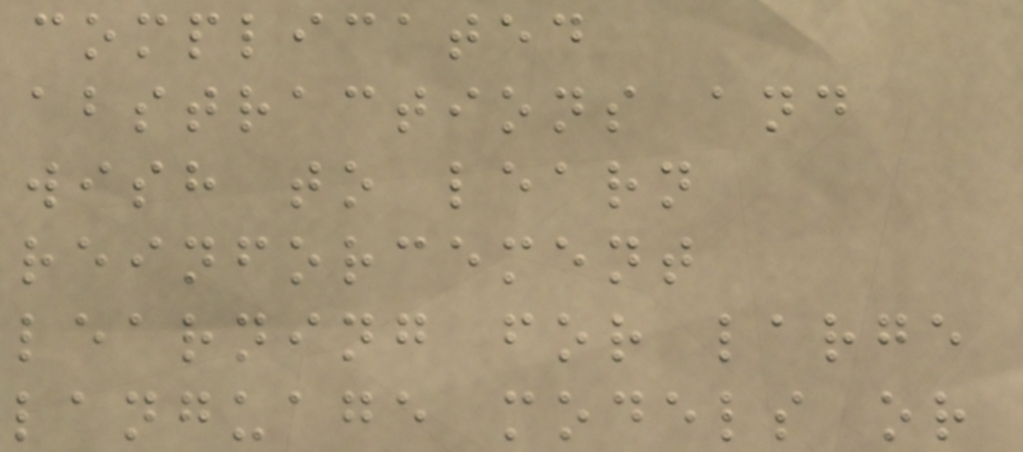complicated
abstractions and
wish to learn
reinforcement
learning for large
language models or
